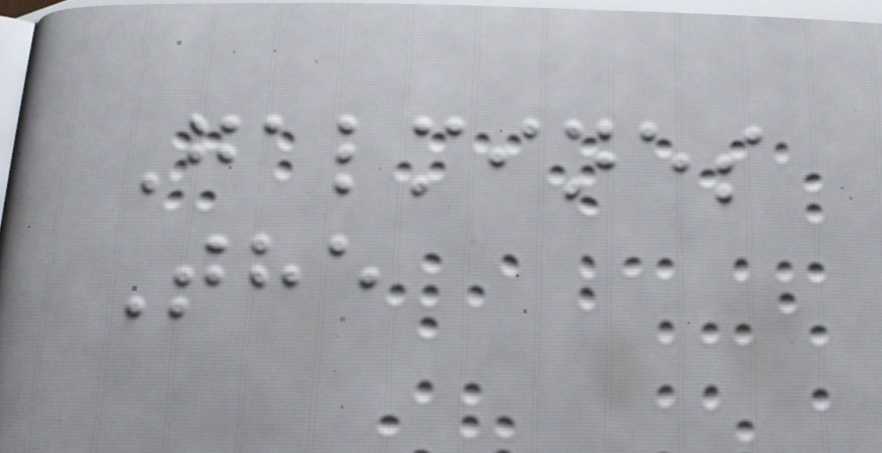Galmines
The
